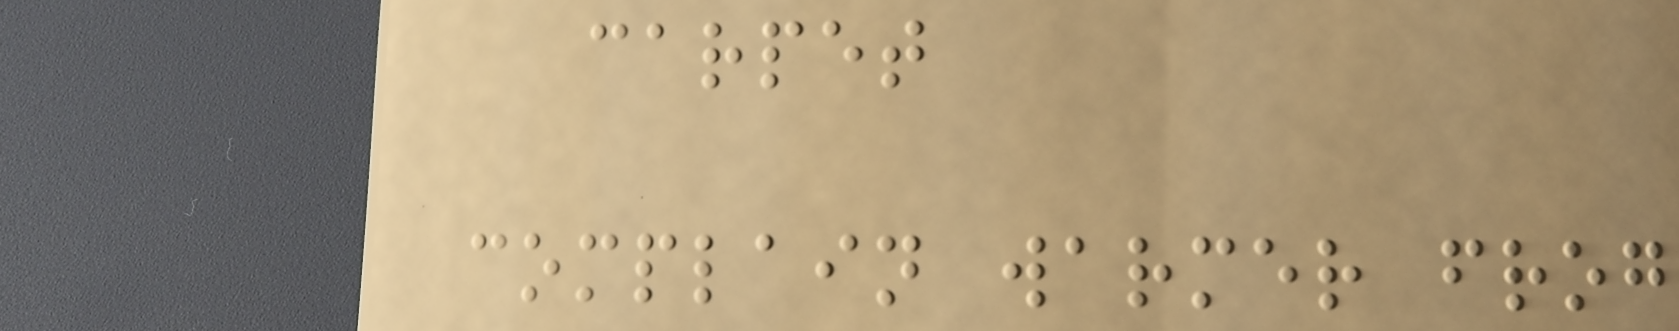carpet
complain warmer frog
